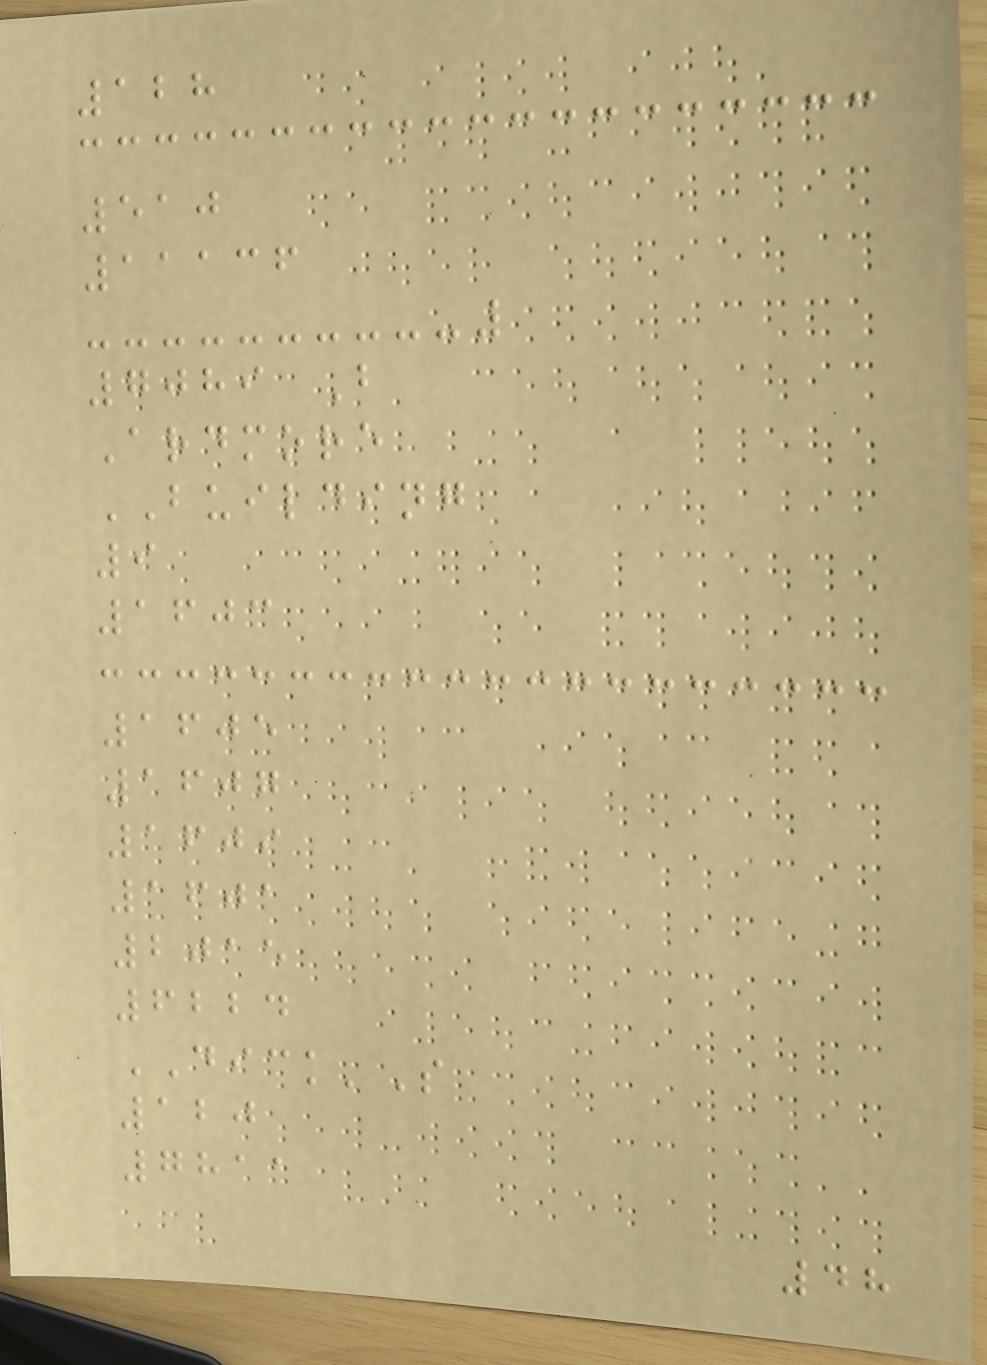128
510
11136
7089 B
Ardmore
BUILDING
9
1603
1605
1607
1609
1601
2015
6224
DICK'S
120
7811
48
